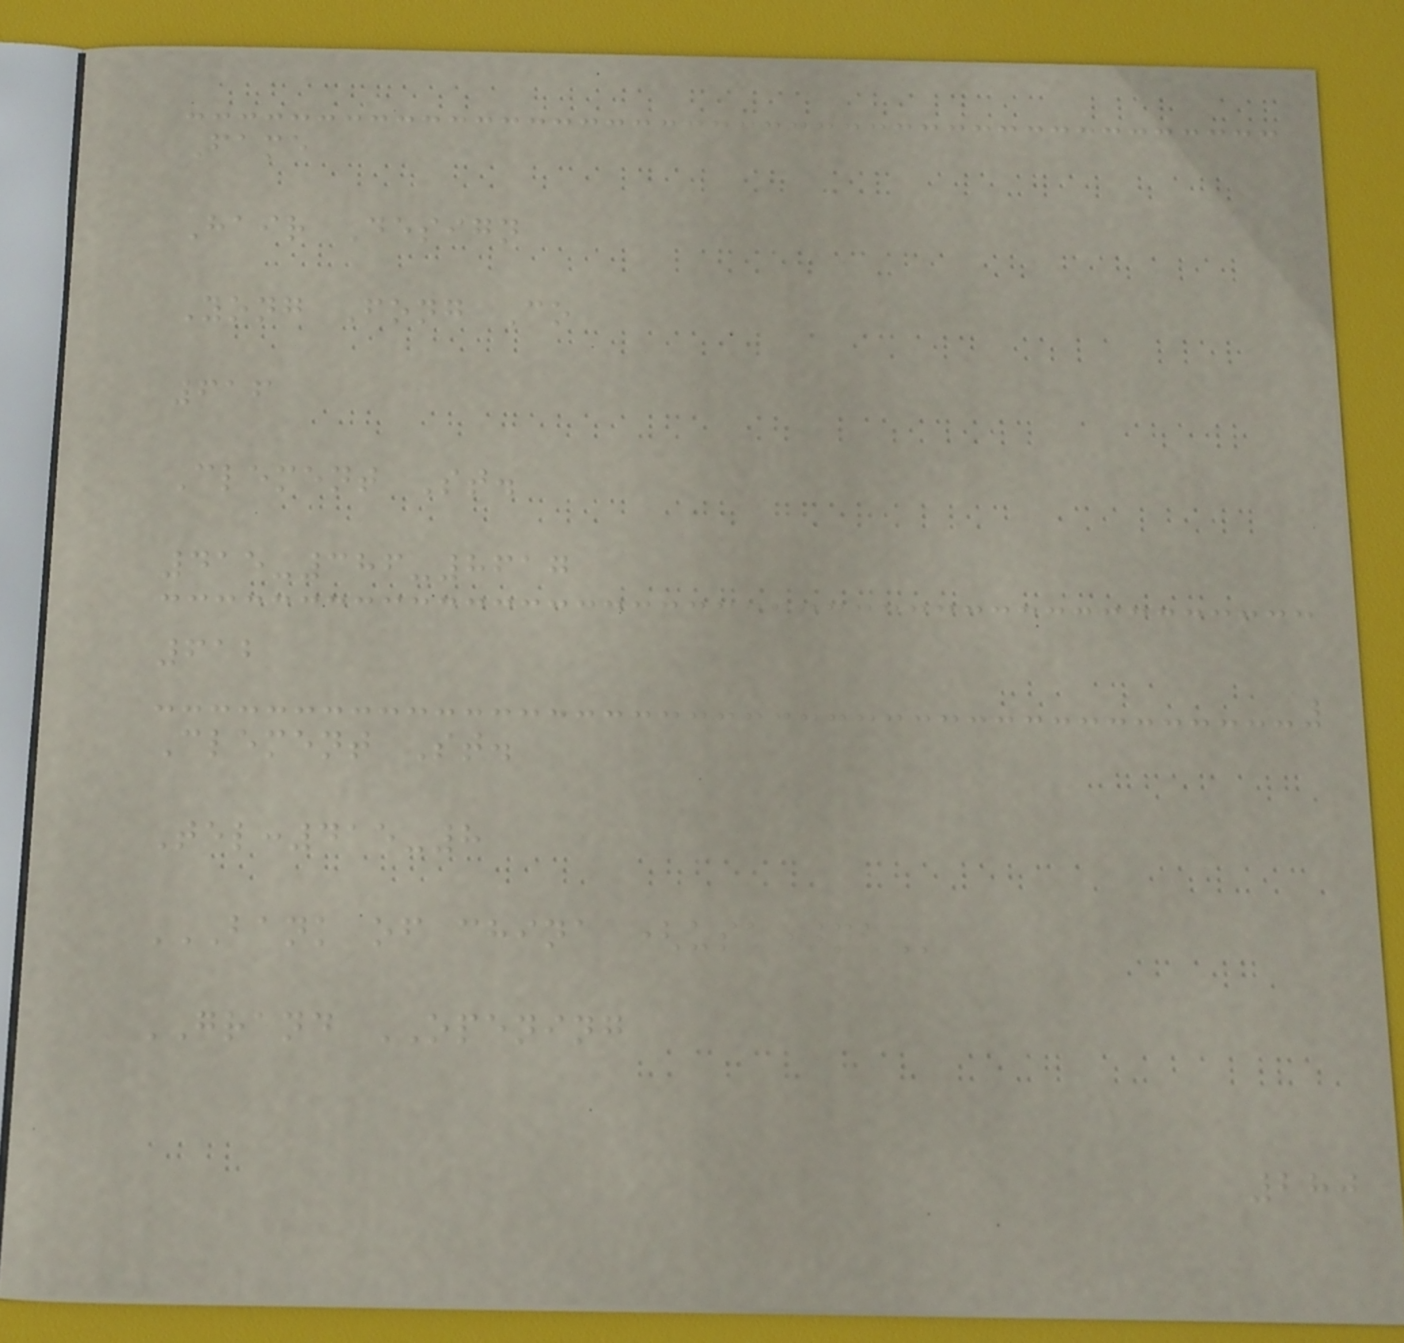Fame
Hair Design
Yong Fong Co
616
Clement St.
415-386-8617
612
Clement St.
Tel:415-8
BANK OF CHINA (USA)NA
GRAND OPENING
280
